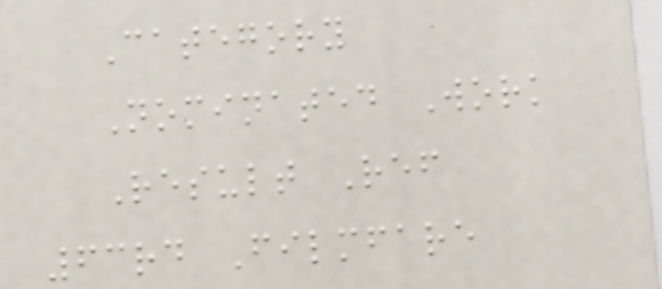Category
Nominated Work
Result Ref
63rd Filmfare
